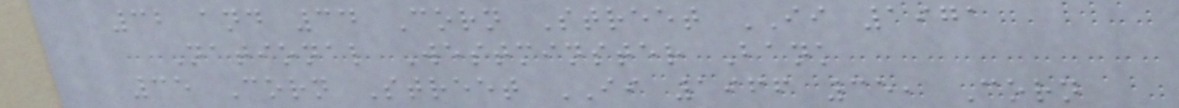32 and 34 Corn Street II 1971
National Westminster Bank
35 Corn Street II 1966 35, Corn
